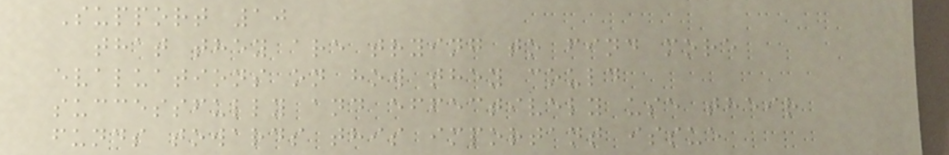Support 10
that they are trying to find more
evaluations on how they could
successfully and effectively use their
funds towards this important issue
